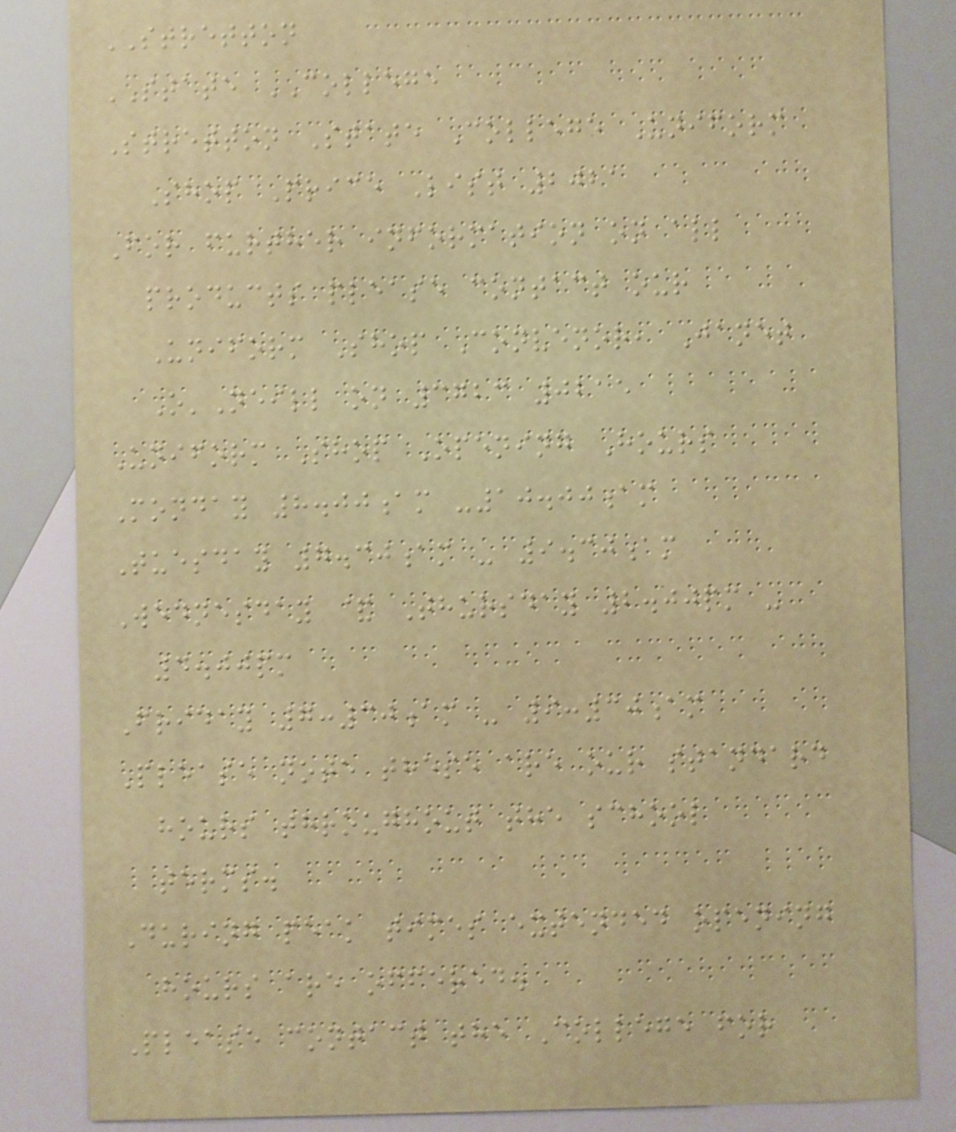STRETTON
STATE COLLEGE
Stretton State College Uniform
Shop Price List 2021
For further information on all
products please contact our
Uniform Shop Convenor, Janet
O'Neill on 3723 0215
Uniform Shop Opening Hours
Monday 8.00am -10.00am
Tuesday 7.30am - 9.30am
Wednesday & Thursday 2.00pm -
4.00pm
Friday 7:30am - 9:30am
Please note these are our standard
hours throughout the school
terms.
During peak times extended opening
hours are offered.
Please contact the College for
